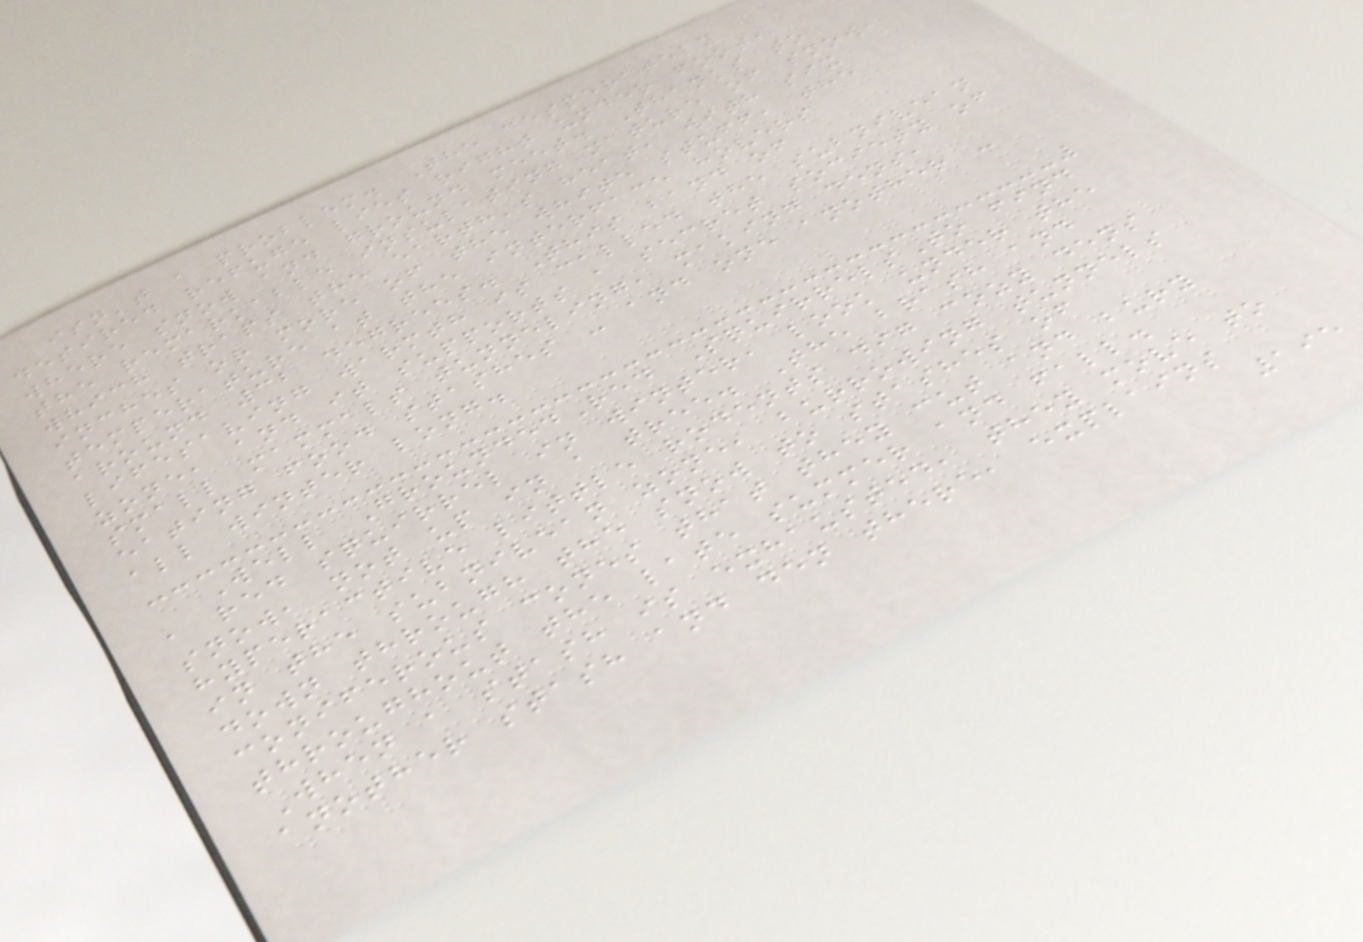isn't a problem. The desperately
desired refuge lies right under foot,
where snow and ground meet. Thanks to
the remarkable insulating nature of snow,
which traps the earth's heat, with six
inches or more of the white stuff, the
temperature at the interface hovers
around 32 degrees. This band of
lifesaving warmth is called the subnivean
zone, and it supports a secret society of
small mammals tunneling, making dens,
eating food stashes - and one another -
all winter long.
Well GroundedRed SquirrelsTo find
a red squirrel in winter, look under the
snow, not up in a tree. The brash and
hyperactive little rodents dig cozy dens
in the subnivean zone, burrowing tunnels
down through the snow to stashes of
coniferous cones that they cut and bury
throughout the late summer and fall.
When a stash is exhausted, they move to
another stash and den there, explains
195
